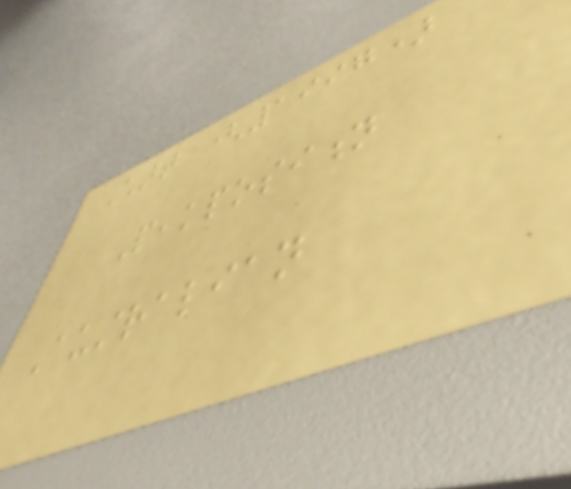Chart (1997)
Peakposition
Australian
